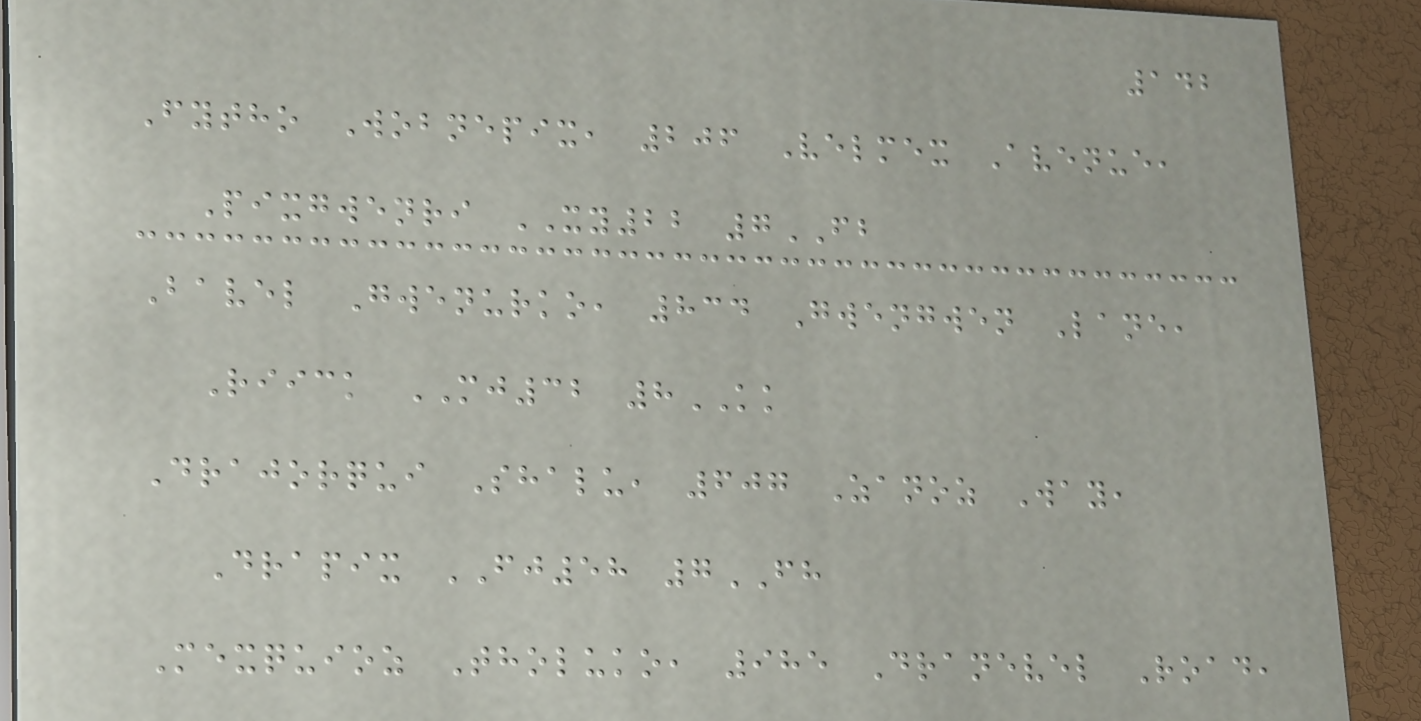142
Fytho Wobnepix, 206 Velmex Avenue,
Pixgwenri XY22 7FB
Bavel Gwenurko, 834 Gwengwen Lane,
Riick MJ32 8KK
Drajorqui Shalu, 607 Zanoz Way,
Drapix FJ58 7FH
Mexquioz Tholuko, 985 Dranevel Road,
